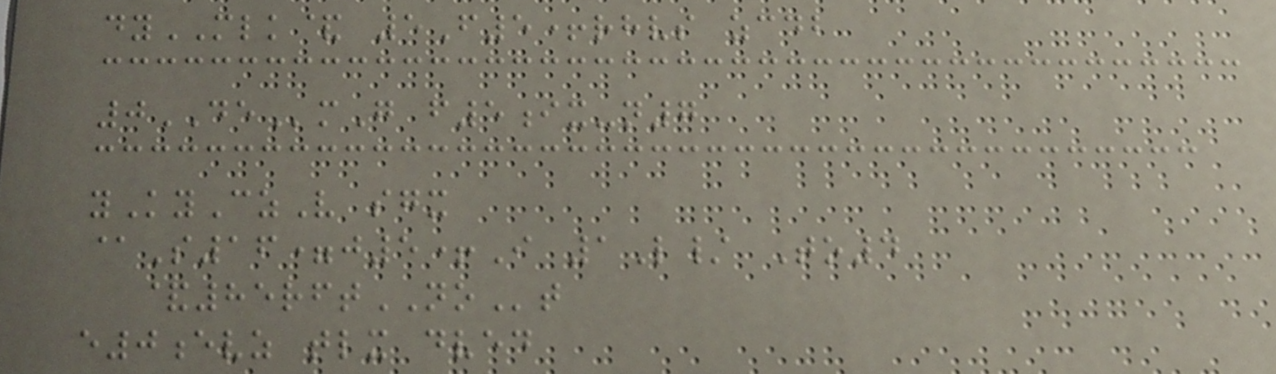dyMLK& 5F5+rhvs zcdb
0DEmG f5ix-n7
yKyCzV sgx
@S16=j5+I 1L/ To4
&85rftNOt
e0evz tlx dved
